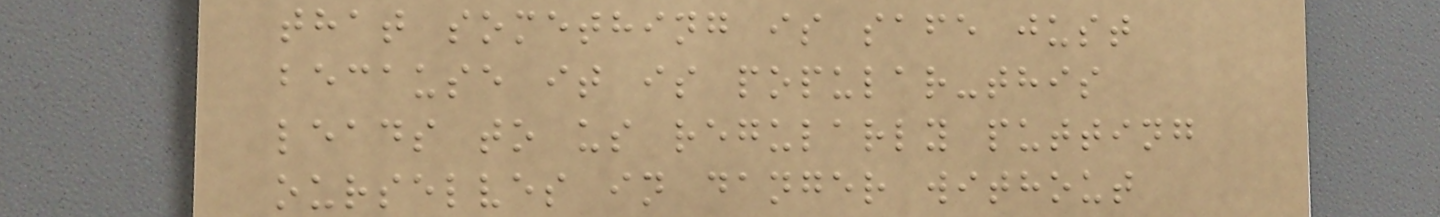that something is safe just
because it is popular-this
leads to us regularly putting
ourselves in danger without
